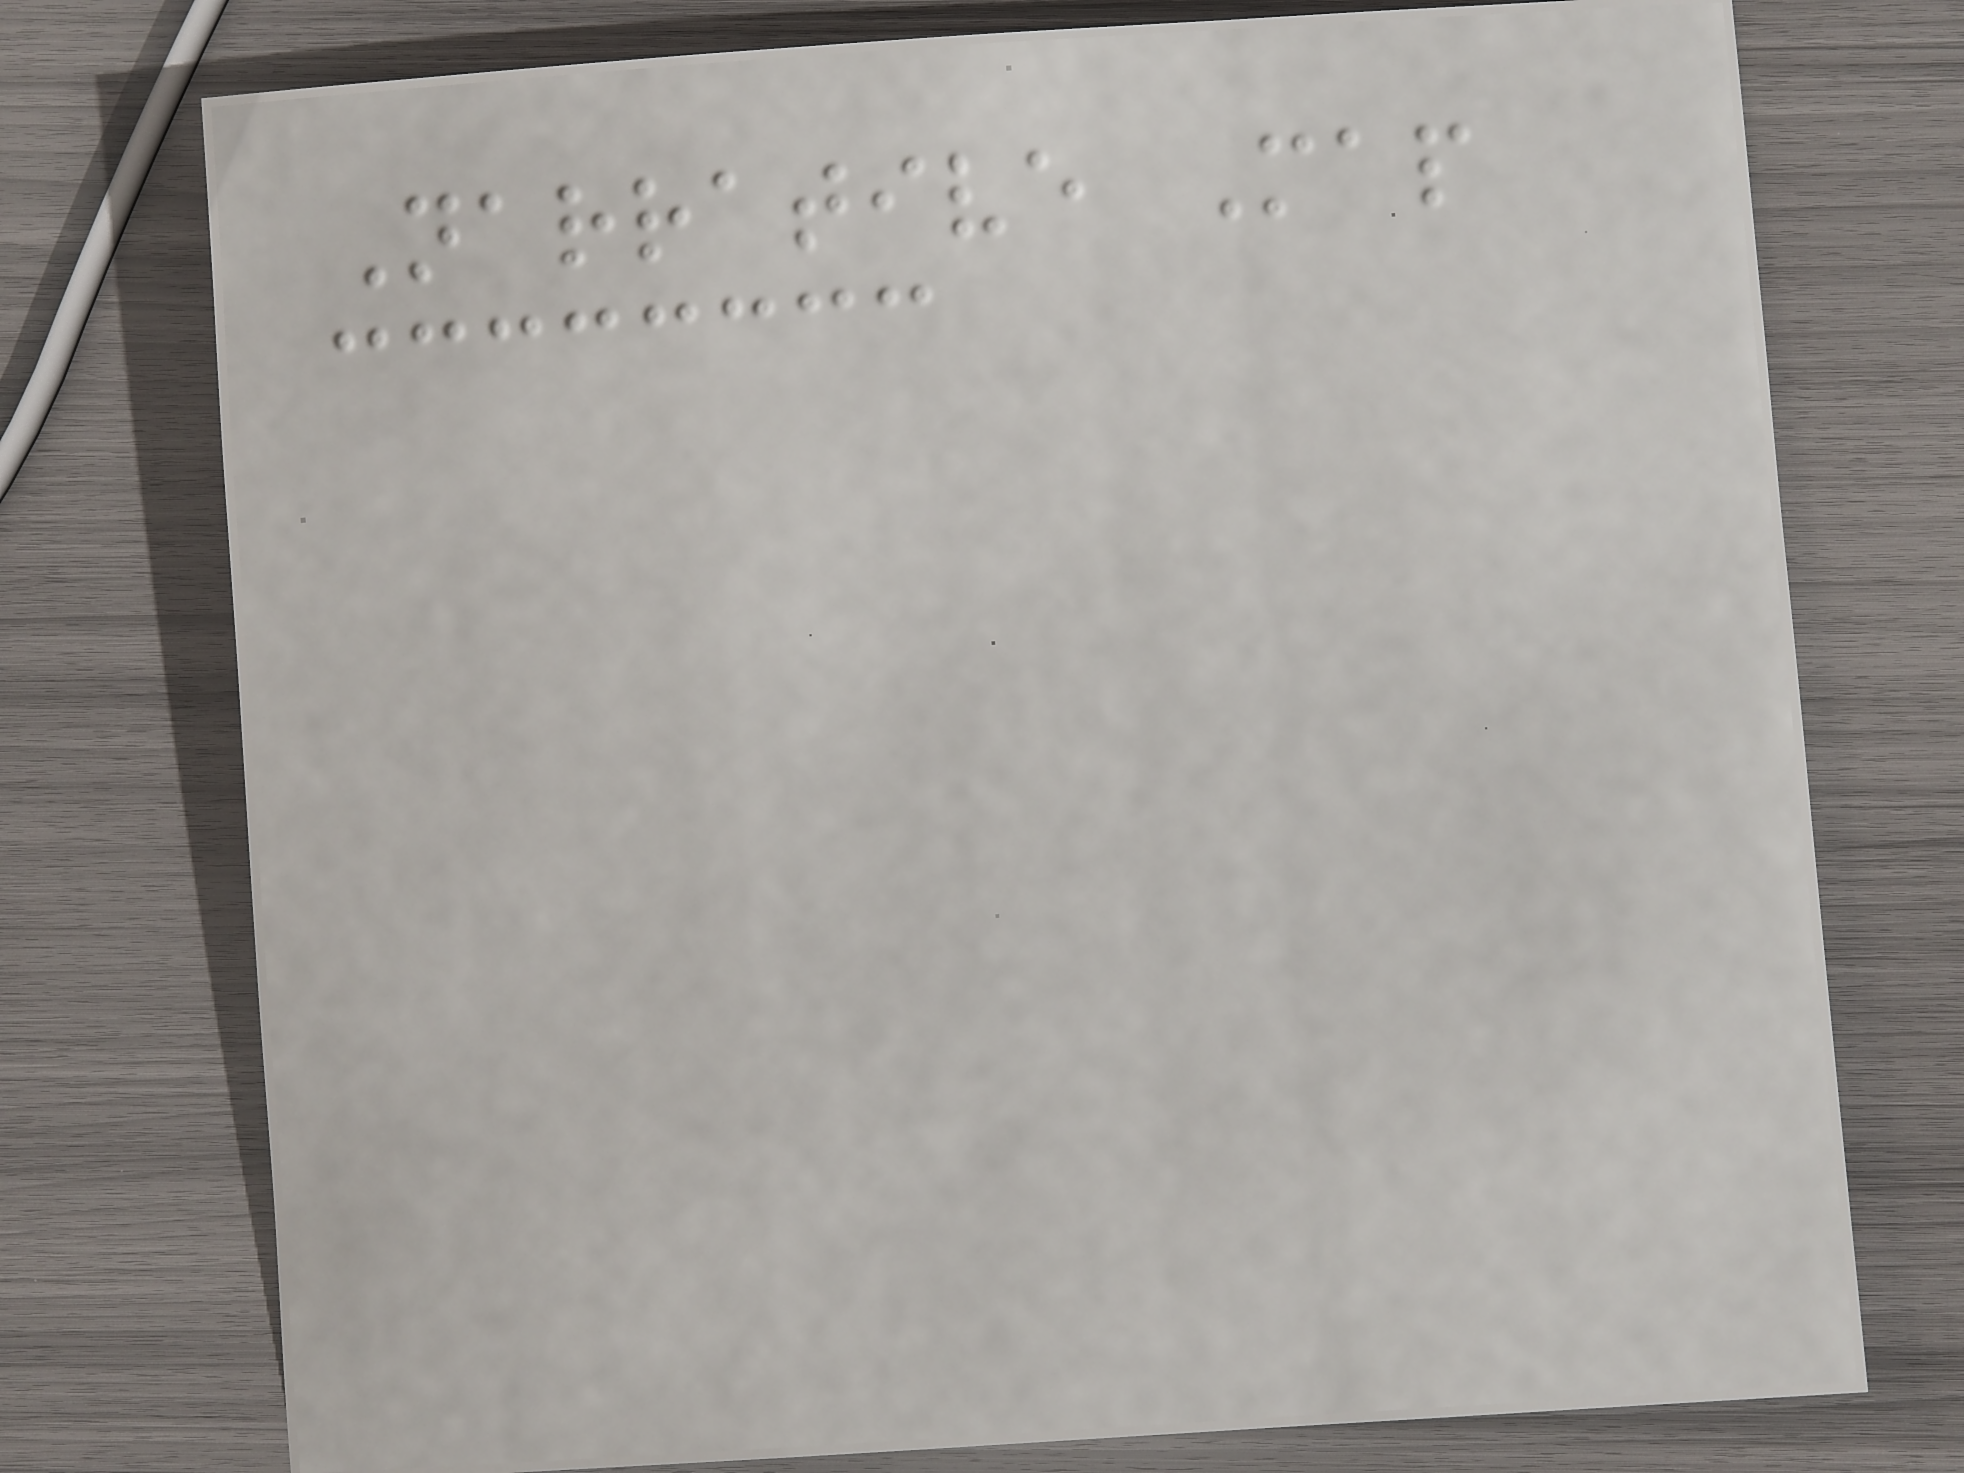Narrative Map
